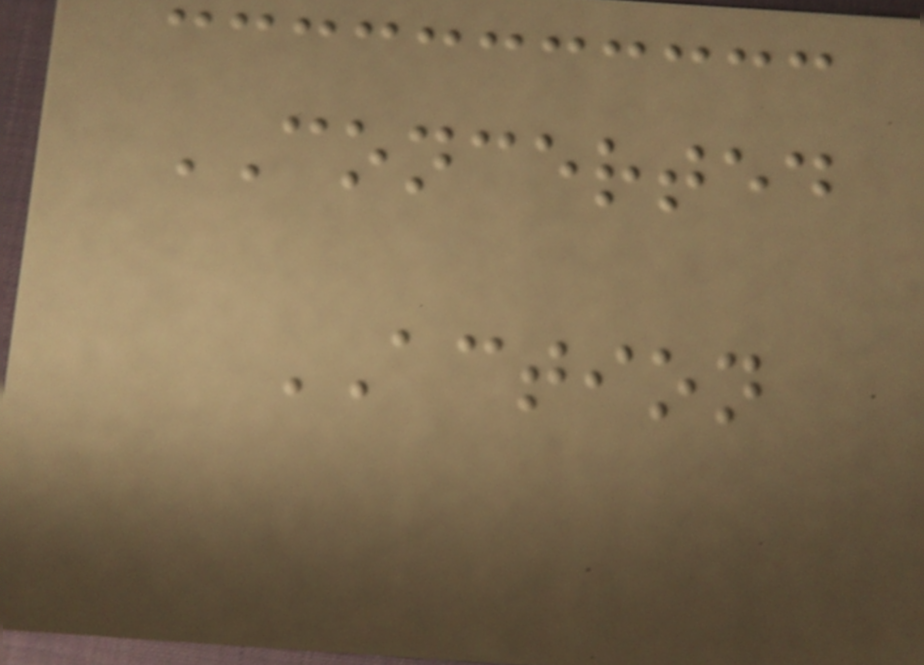CONCERTED
ACTION
